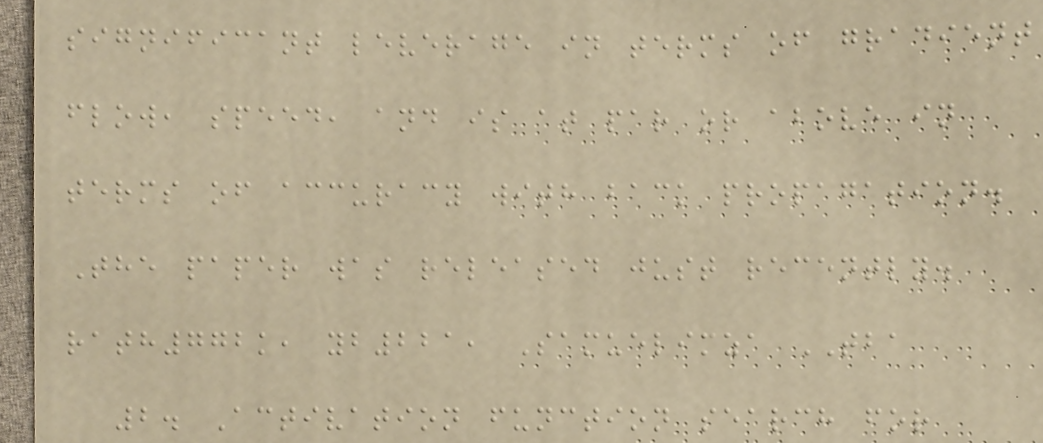significant leverage in terms of gradient
flow, speed, and is at par or above in
terms of accuracy with back propagation.
The paper was released just recently.
rath772k, yb221, Samuelimza TBA
2. Activation function search for
